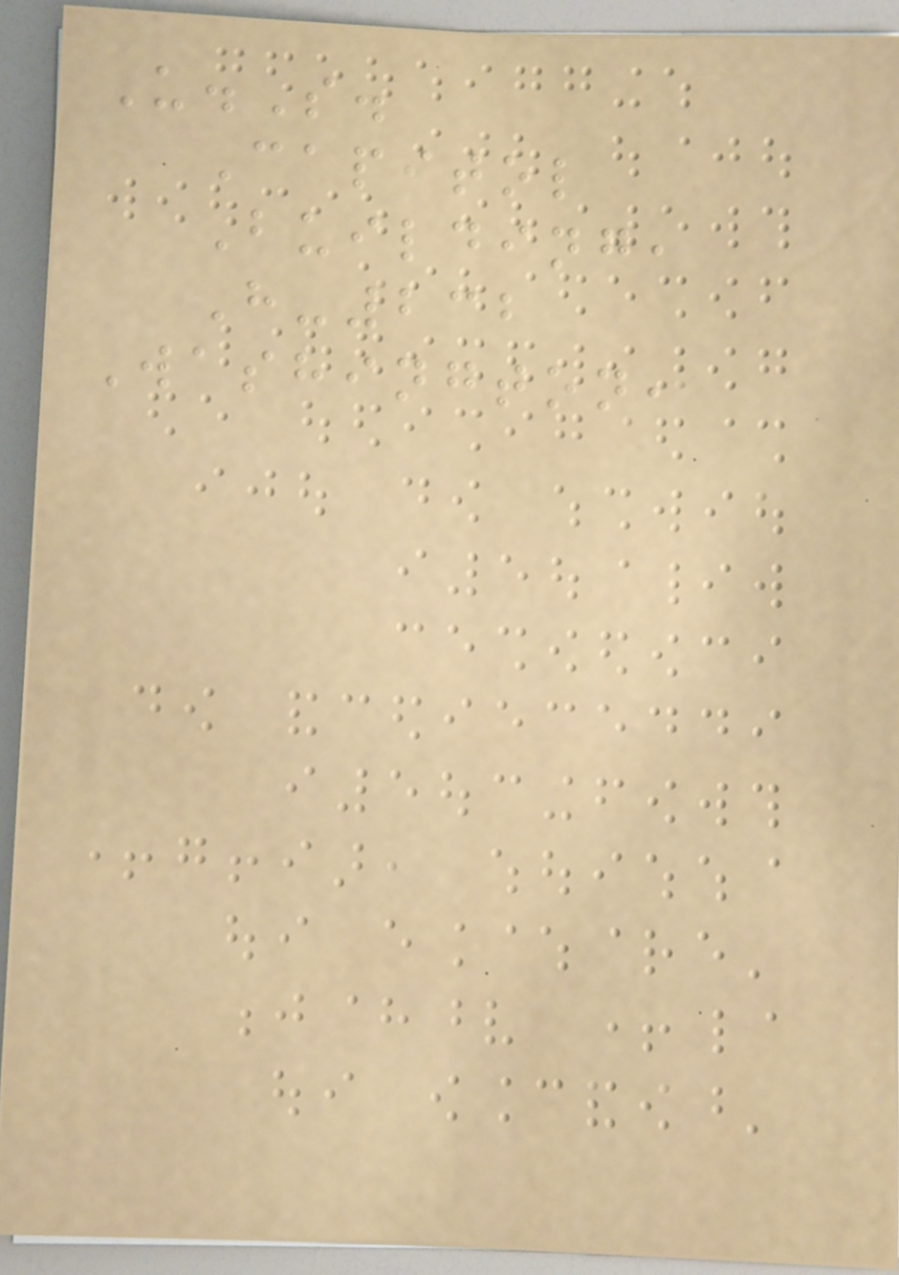U.S.
Capitol
Building,
H-232
Washington,
